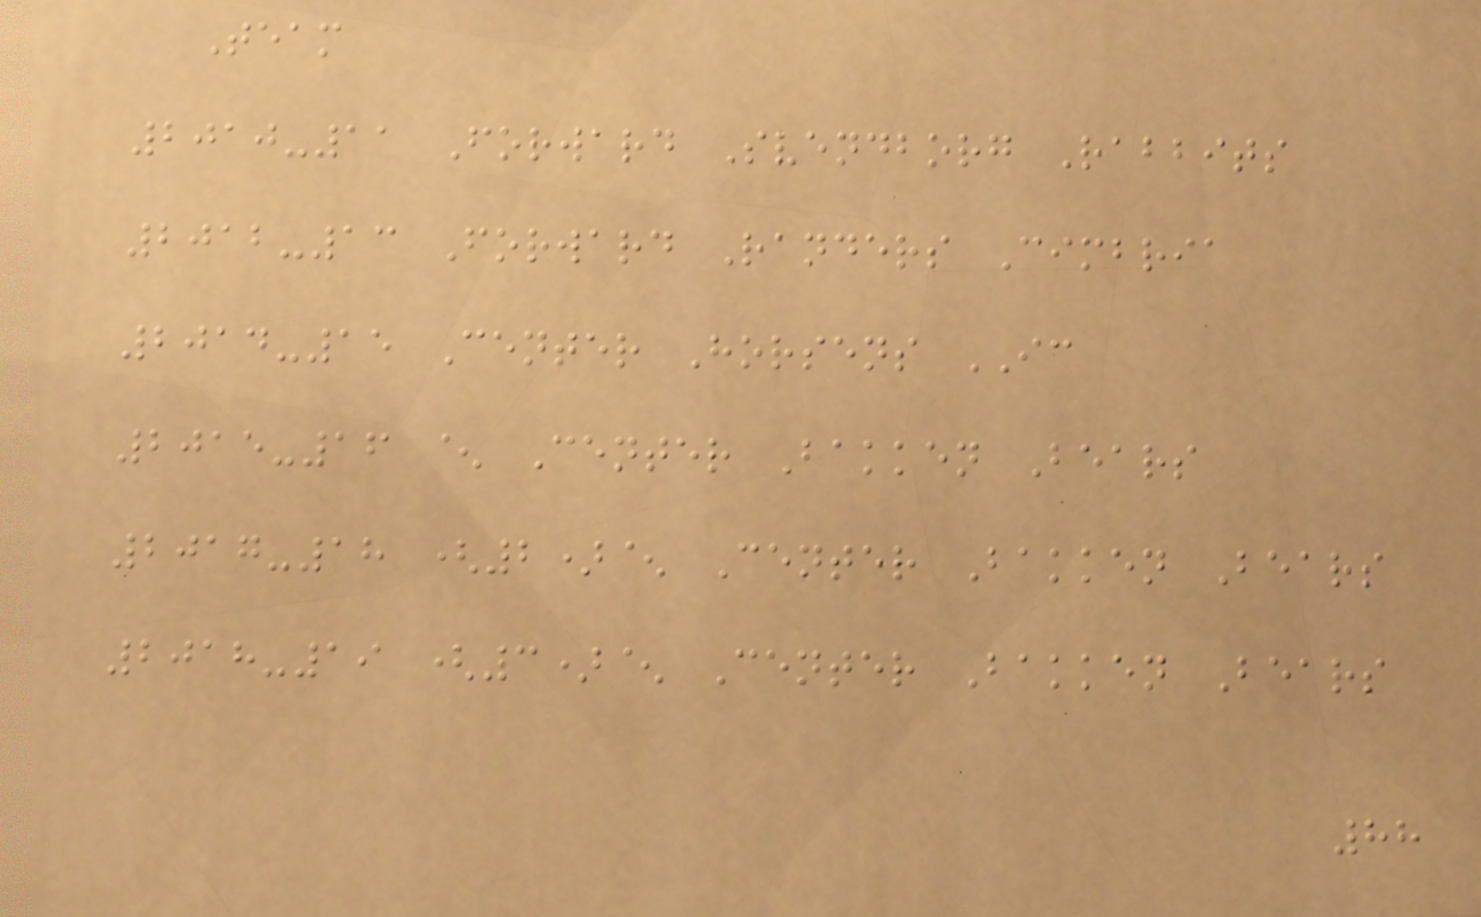Team
2010-11 Forward Svendborg Rabbits
2012-13 Forward Randers Cimbria
2014-15 Center Horsens IC
2015-16 ^ Center Bakken Bears
2017-18 (2)^ Center Bakken Bears
2018-19 (3)^ Center Bakken Bears
88
